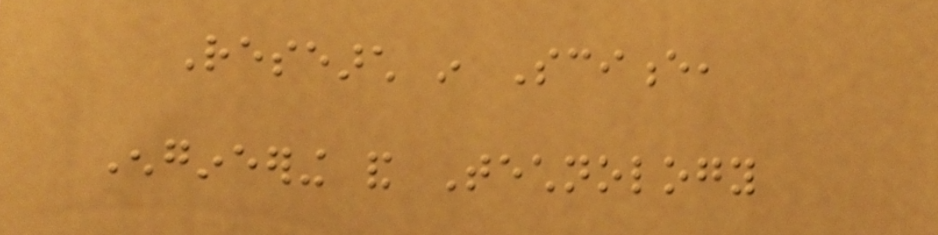Research in Science,
Engineering and Technology
